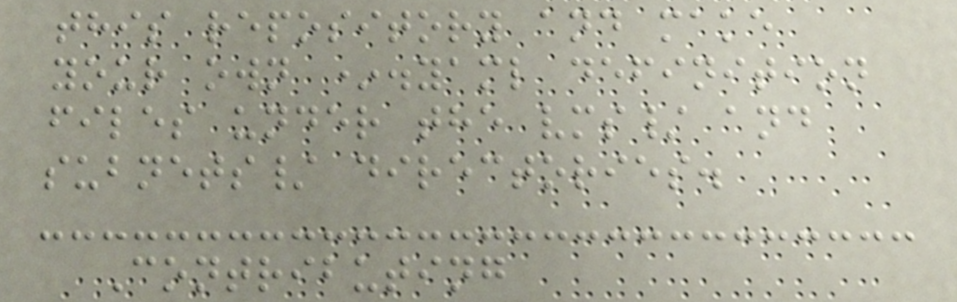this repository and make
your own *.yaml definition
files under the vms/ and
subnets/ directories.
Contributing
